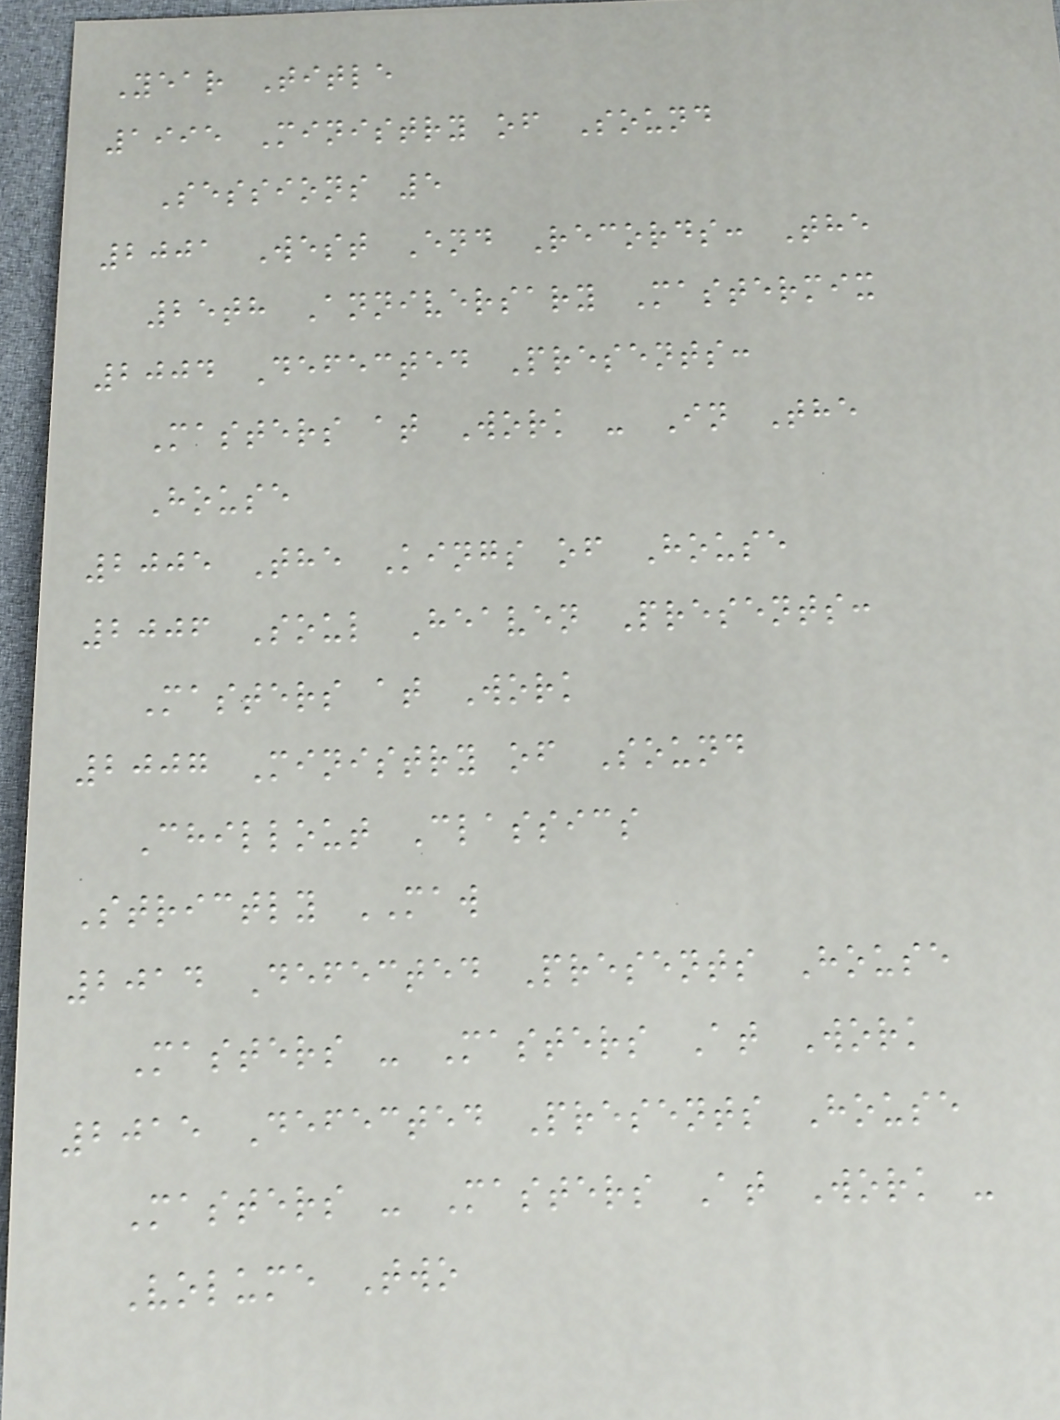Year Title
1995 Ministry of Sound
Sessions 5
2001 West End Records: The
25th Anniversary Mastermix
2004 Defected Presents:
Masters at Work - In The
House
2005 The Kings of House
2006 Soul Heaven Presents:
Masters at Work
2007 Ministry of Sound
Chillout Classics
Strictly MAW
2014 Defected Presents House
Masters - Masters At Work
2015 Defected Presents House
Masters - Masters At Work -
Volume Two
